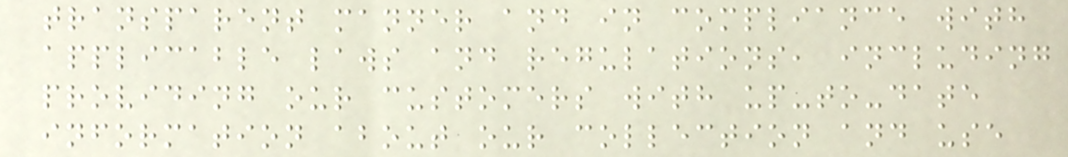transparent manner and in compliance with
applicable laws and regulations, including
providing our customers with up-to-date
information about our collection and use
